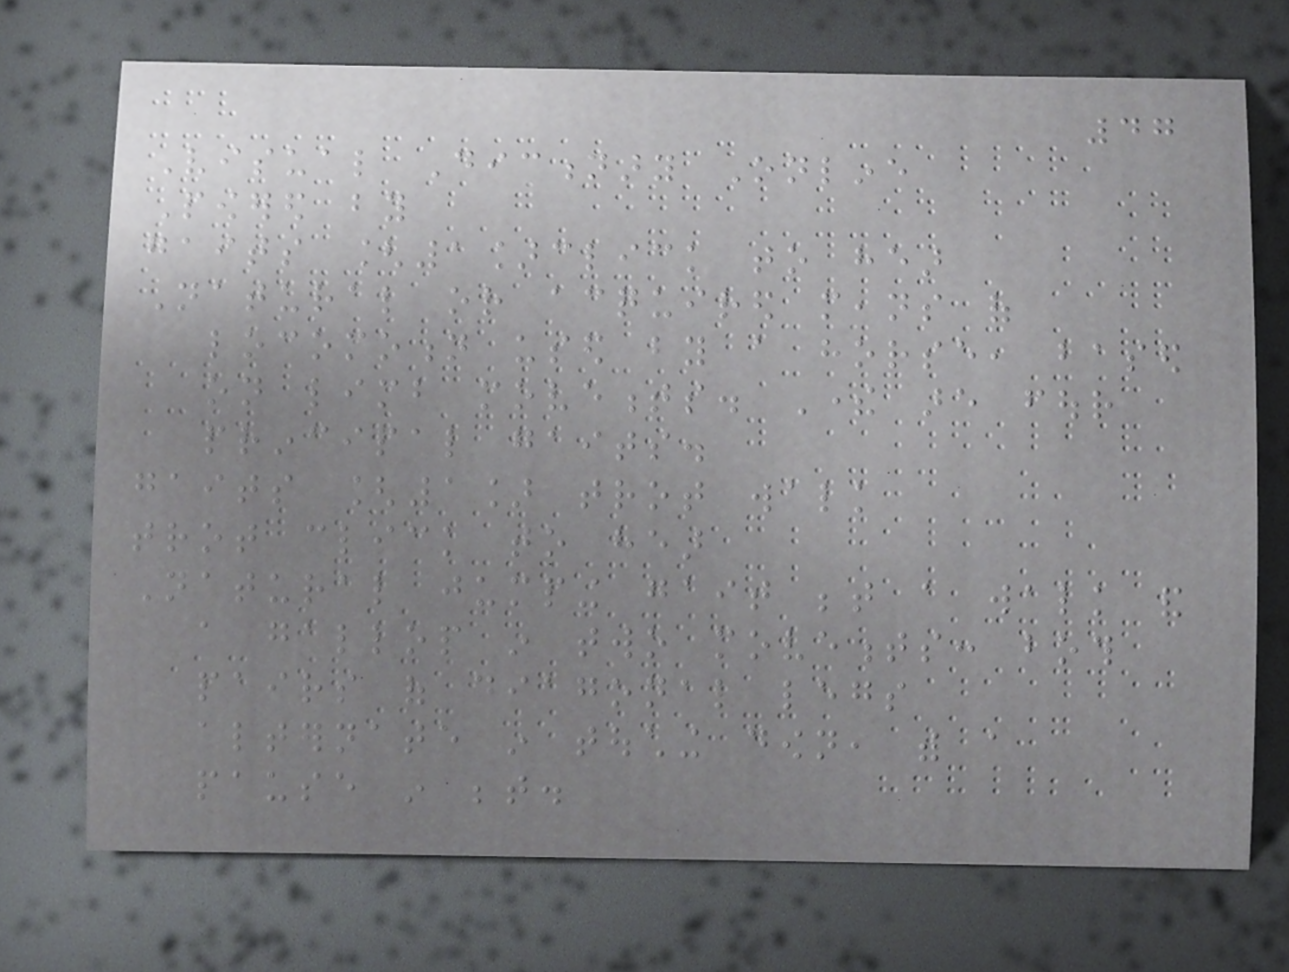47
Visual Dictionary Online
Powered by
gaits [1]click to hear
Natural or acquired means of
locomotion used by a horse, based
on limb movements. There are four
principal gaits.
gaits [1] trot walk
trot click to hear
Natural jumping gait between a walk and
a gallop in two movements: both
pairs of diagonal legs
alternate in touching down, with a
pause in between.
